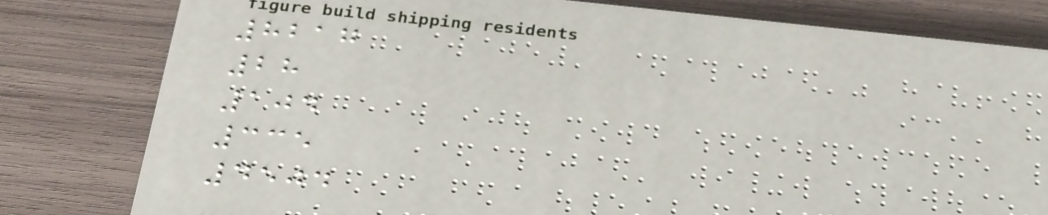8217
28
104
335
4504
